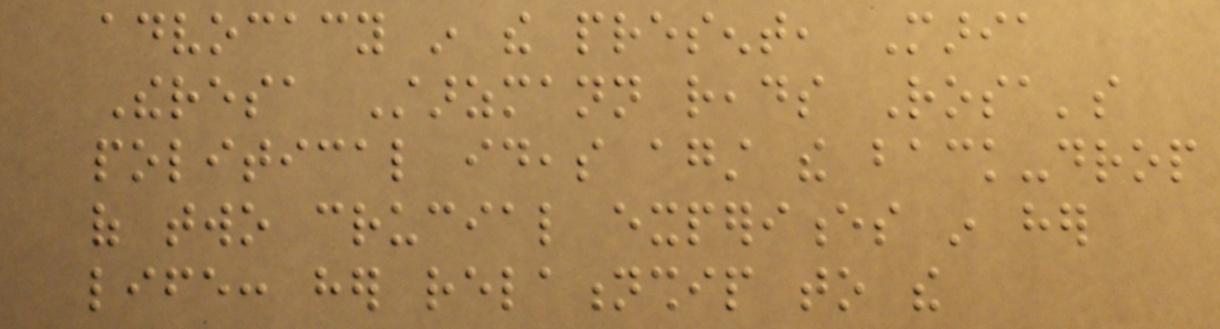advocacy in the present, Maria
Theresa Starzmann reads Rosa's
political ideas against the back-drop
of two crucial experiences in her
life: her relationship to the
